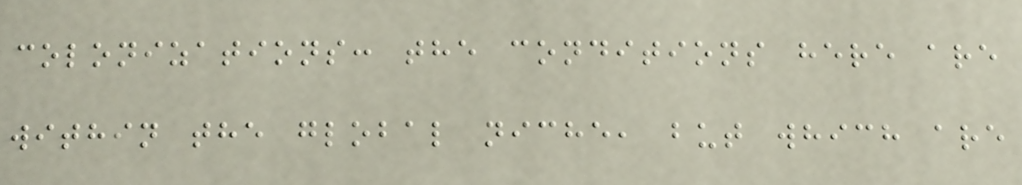colonizations: the conditions here are
within the global niche, but which are
